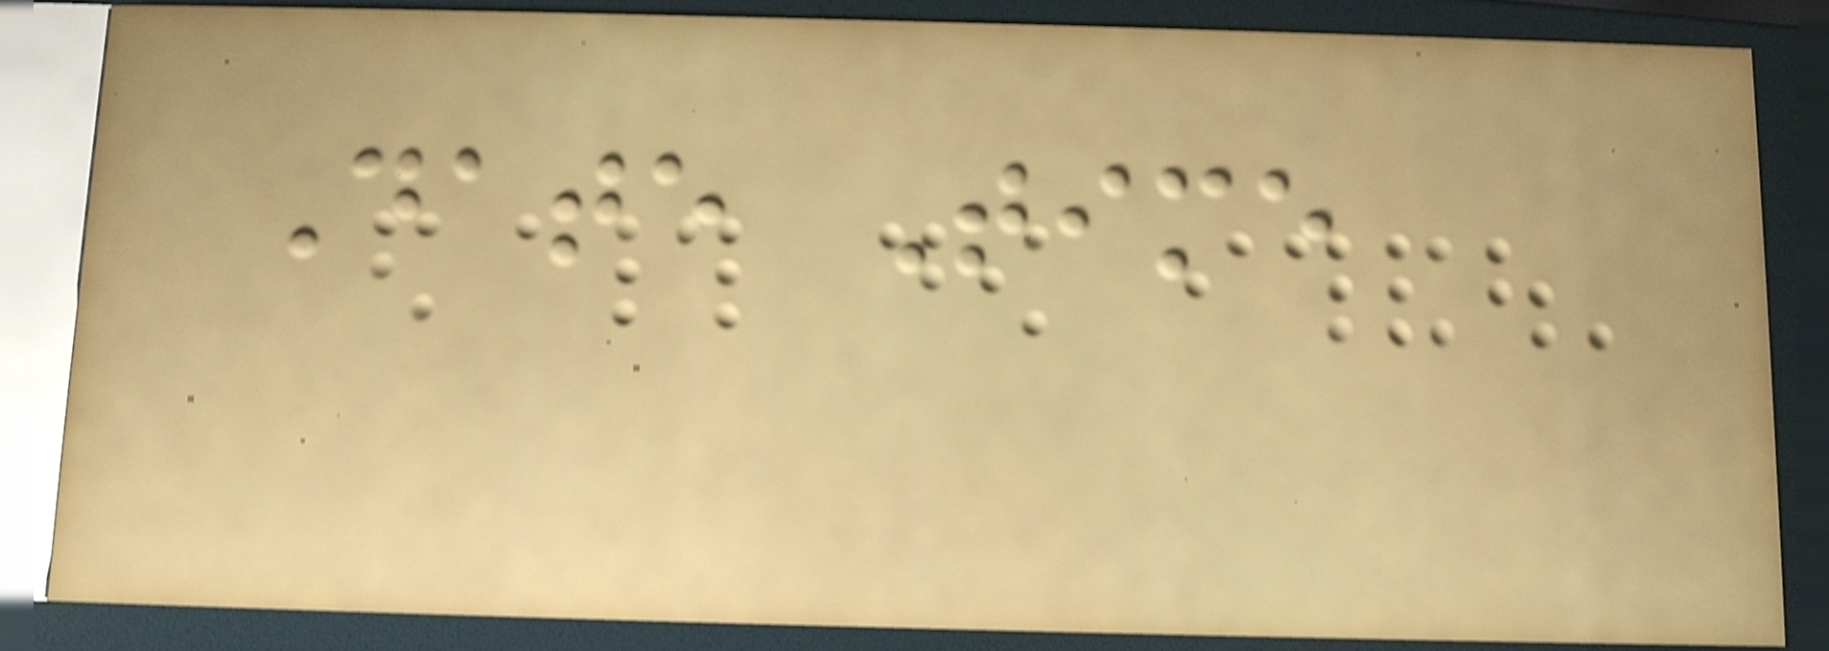Date Time
